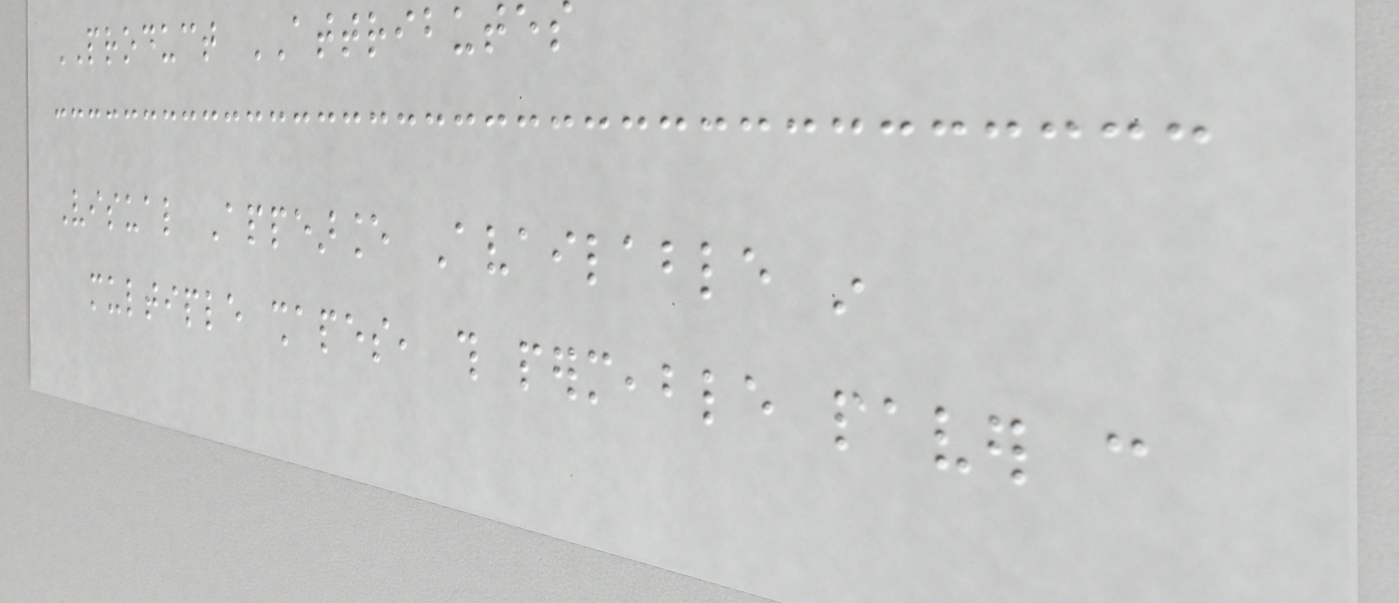PRODUCT ATTRIBUTES
Visual Appearance Available in
multiple shapes, this permeable paver can
